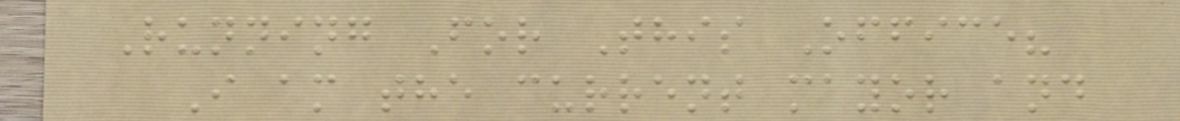Running For This Office?
I am the current mayor and
